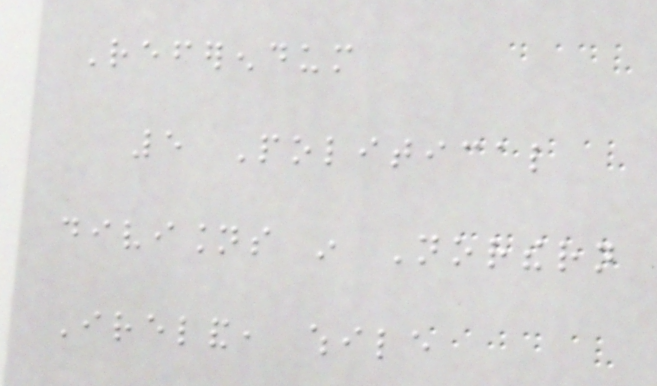Referendum
5 Political
divisions in Northern
Ireland, while
